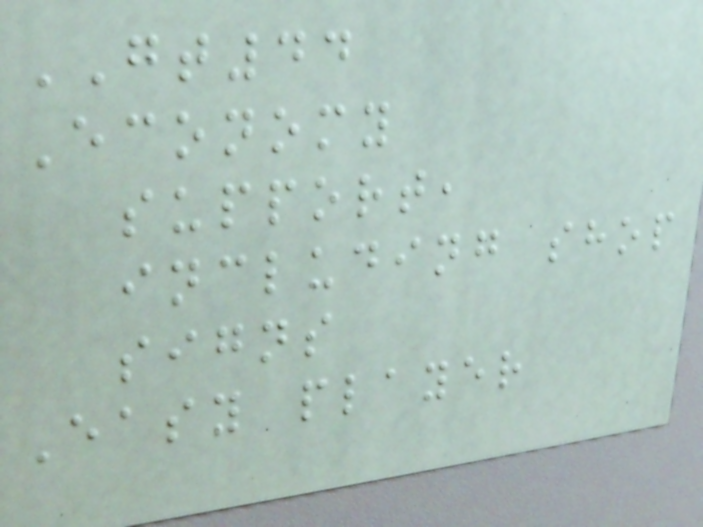GT44
Economy
support,
including shop
signs
Easy player
